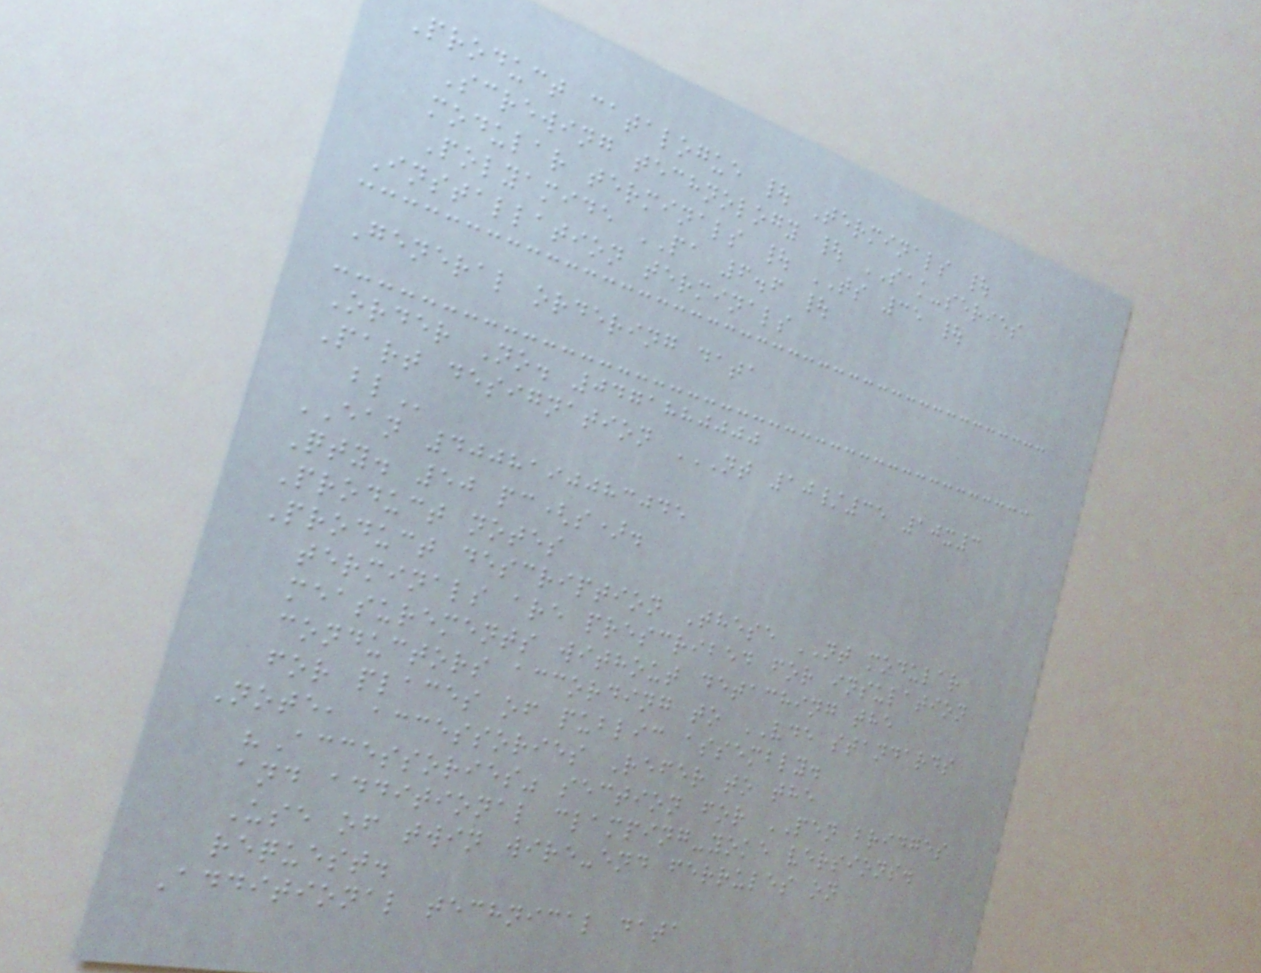Product catalogue | Terminals |
Screwing technology | SAK-series
modular terminals | TS 35 |
Polyamide PA 6.6 |
Installation terminals
General ordering data
Order No. 0471880000
Part designation NT 10/35 10X3
BL
EAN 4008190083045
Qty. 50 pc(s).
Product notes
Product description These NT modular
terminals are prescribed for insulation
measurements without detaching the
conductors according to VDE standards
for places of public assembly.
Note, accessories Refer to the
"Accessories" section for PEN bridges
and additional clamping-yoke versions.
Use of twin wire-end ferrules on
request.
Additional technical data
